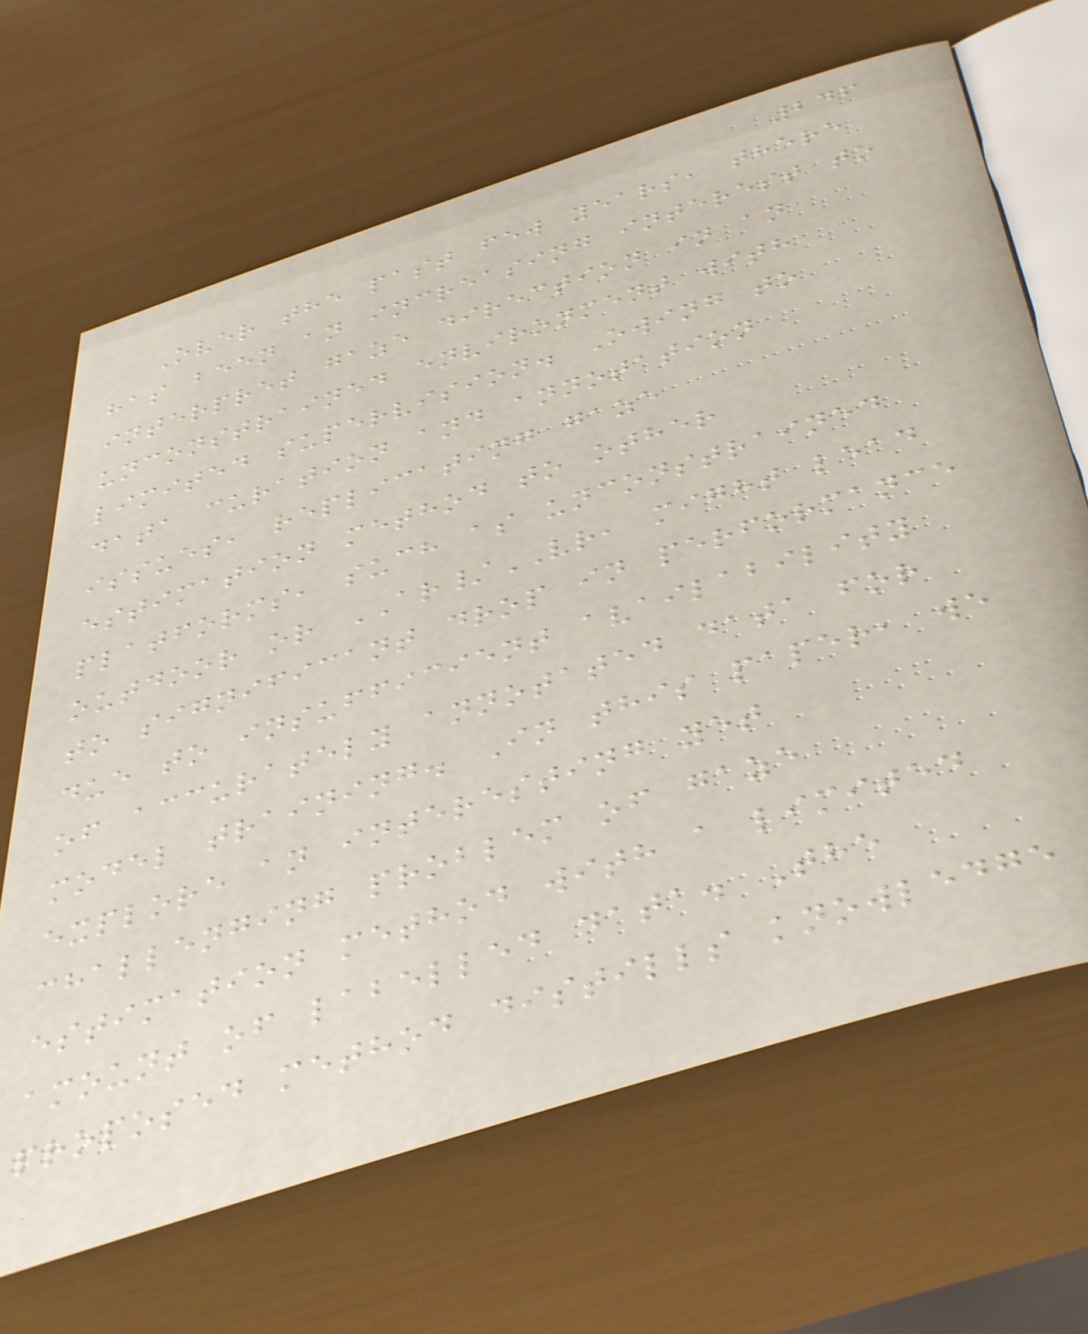246
Over the past few years, there
has been an increasing interest to
interpret gaze direction in an
unconstrained environment with
limited supervision. Owing to
data curation and annotation
issues, replicating gaze
estimation method to other
platforms, such as unconstrained
outdoor or AR/VR, might lead
to significant drop in performance
due to insufficient availability
of accurately annotated data for
model training. In this paper, we
explore an interesting yet
challenging problem of gaze
estimation method with a limited
amount of labelled data. The
proposed method distills knowledge
